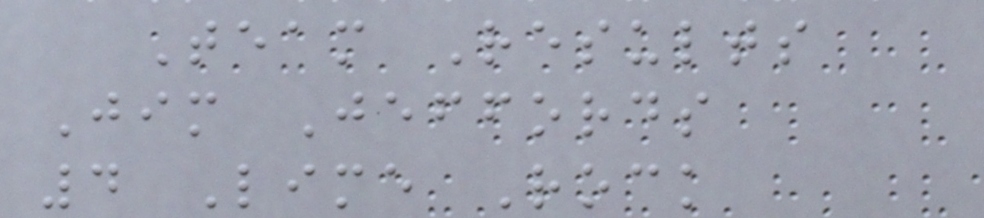Team Results
Jim Jeffords
4 Lime Rock
